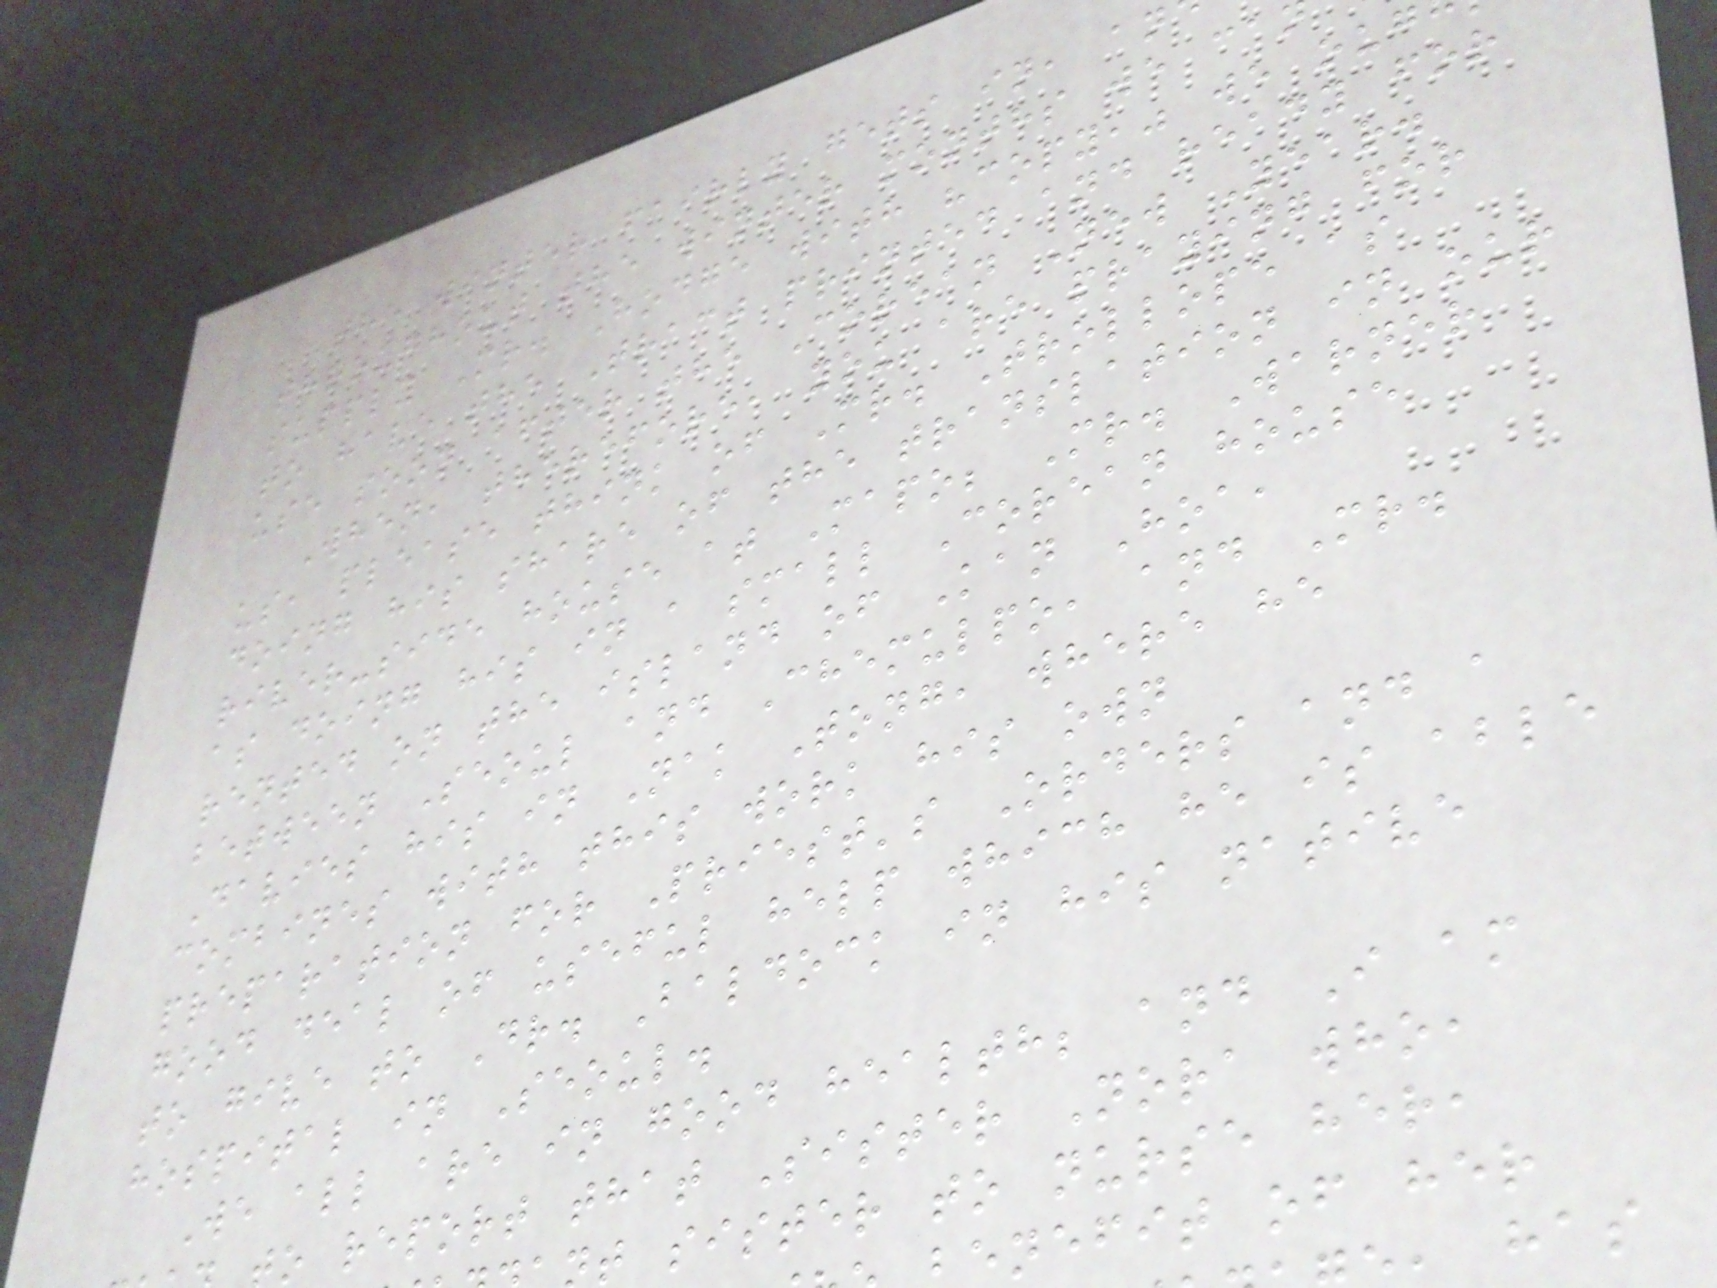the winter fairly gets in, an
throughout the winter months we ca
supply Mr. Hodge with "copy," we oug
to have the Tract printed and ready for
use soon after the Corean New Year.
When, therefore, you are praying for
us, please think of Mr. Trollope as
doing his share of the translation in our
river-side house at Mapo; Mr. Warner
as doing his in a small Corean house
rented on the island of Kan Hoa,
between Seoul and Chemulpo, and Mr.
Davies his in Nak Tong, where he
combines with this work his own
preparation for Priest's Orders and a
good deal of useful help which he is able
to give to Dr. Baldock in his native
hospital in Seoul.
We all are in good health; and I am
o report that Sister Nora who,
t sister to nurse her,
enefit of her
